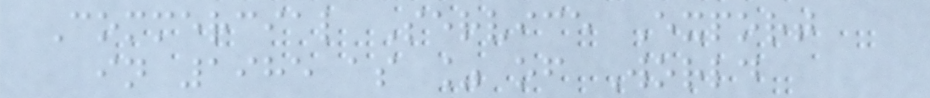Commercial Service Export
in 1985 as % of World
